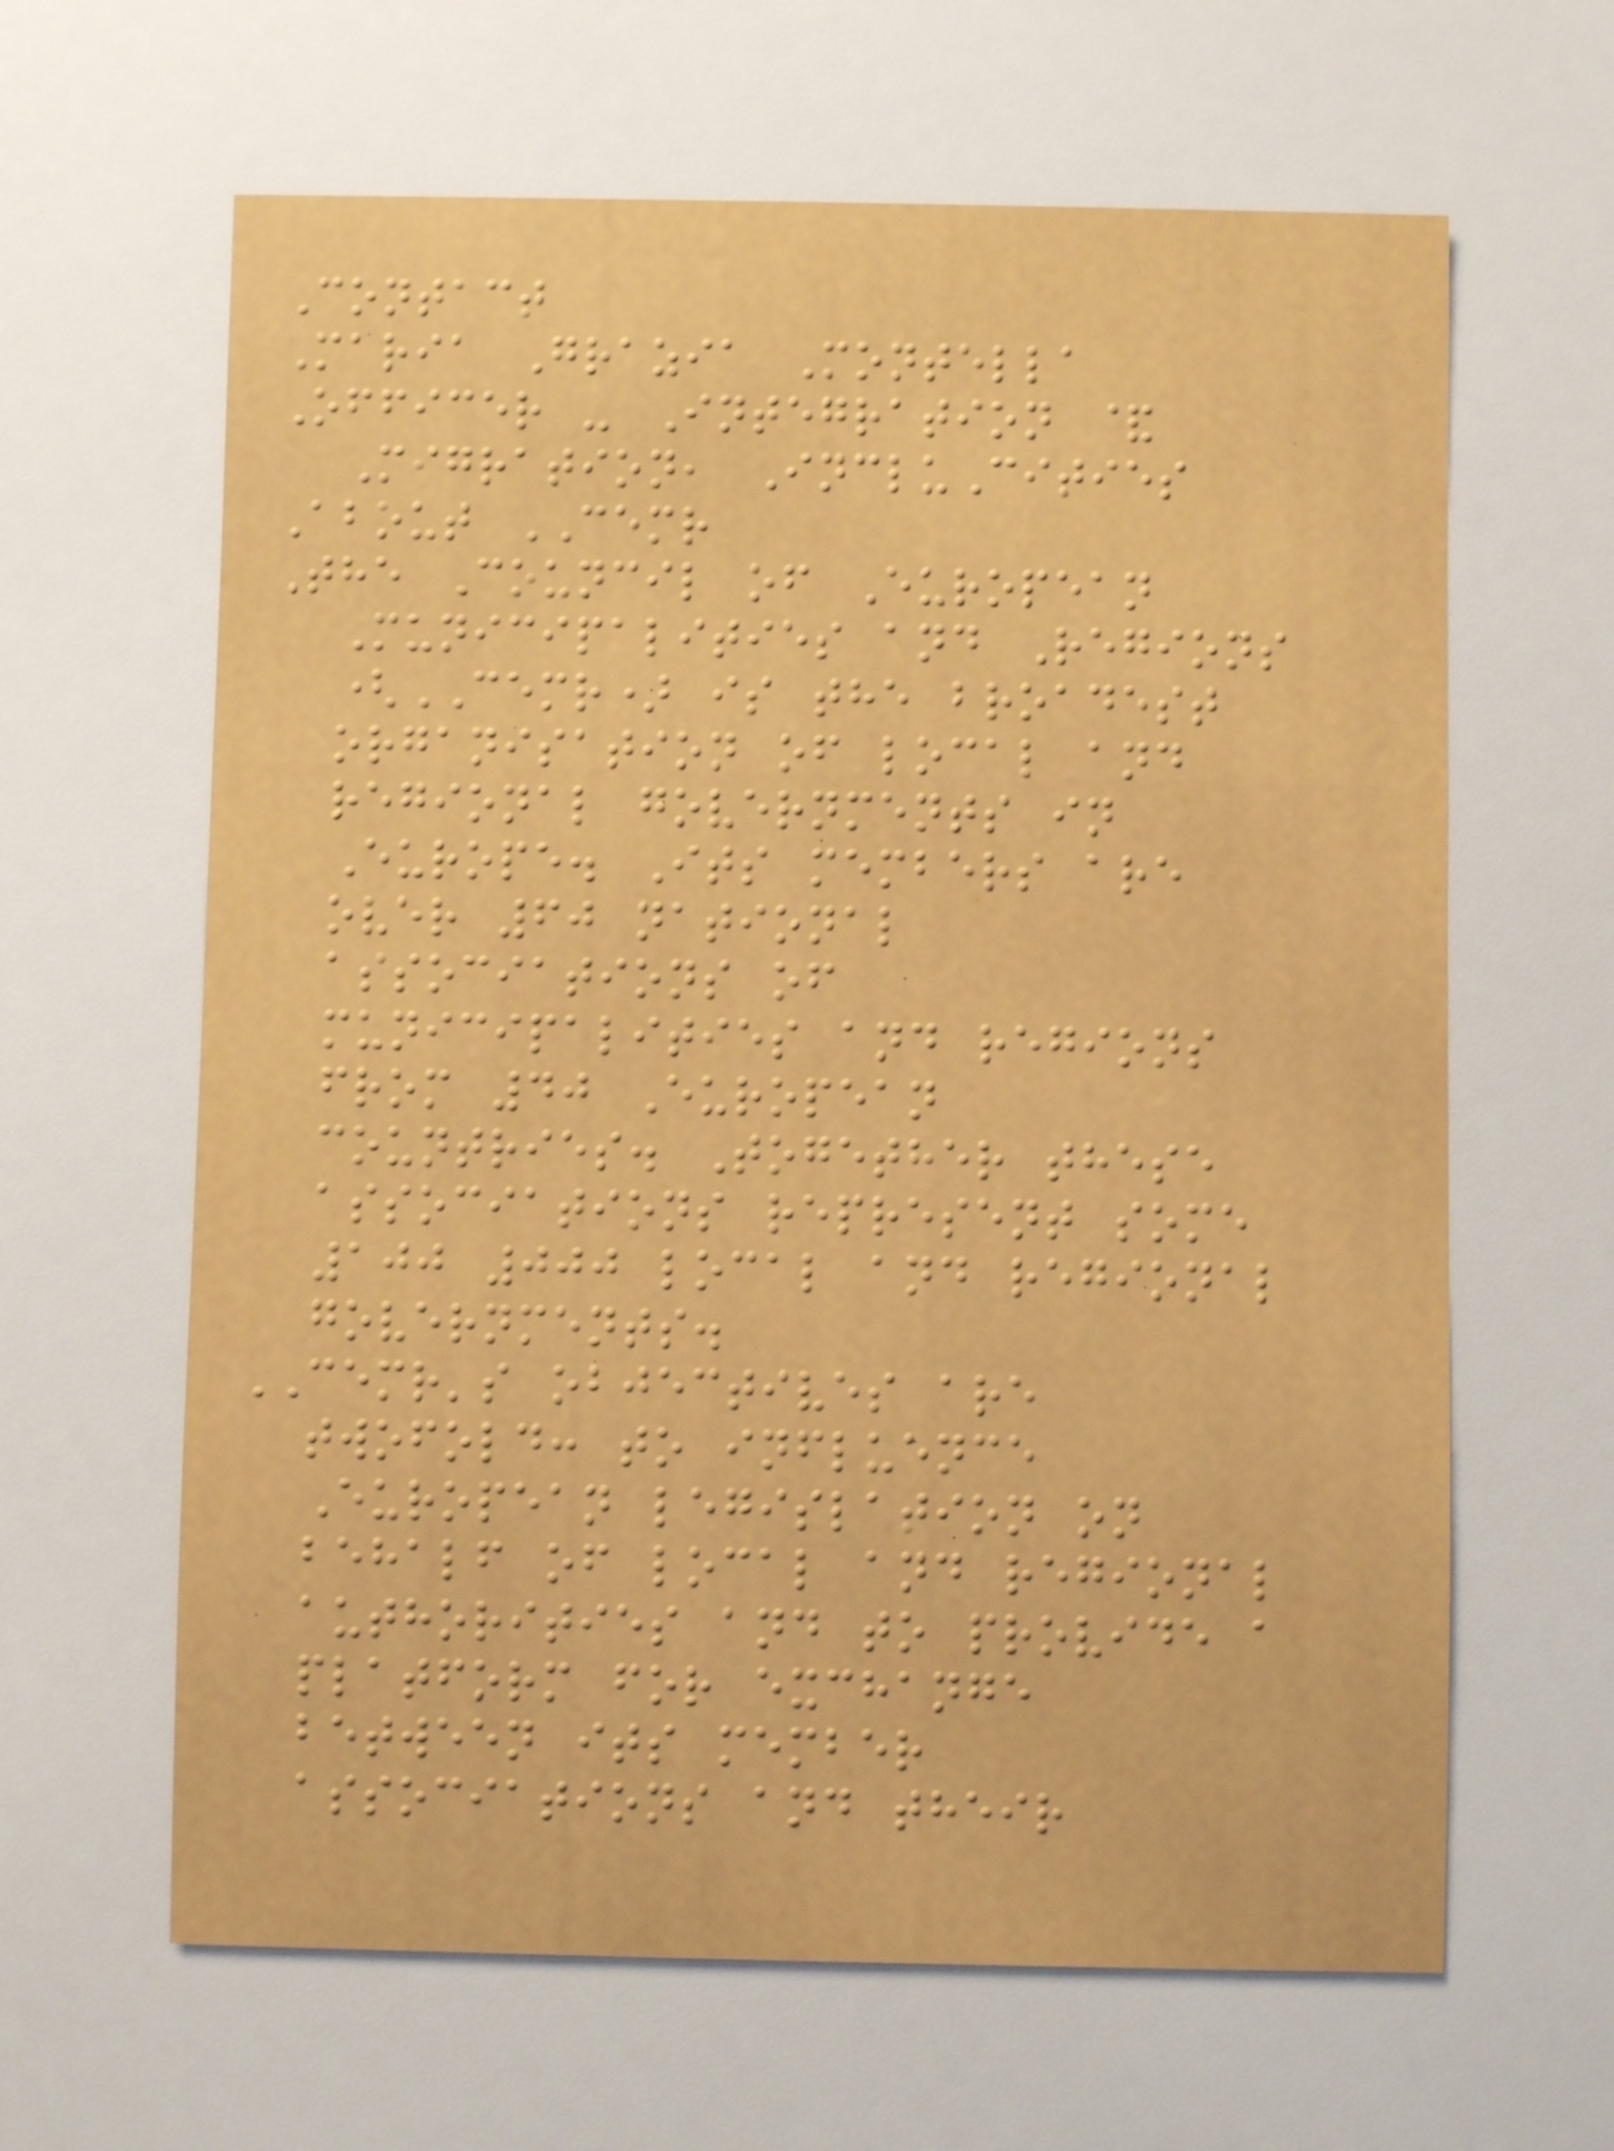Contact
Maria Grazia Montella
Officer - Integration &
Migration, IncluCities
About CEMR
The Council of European
Municipalities and Regions
(CEMR) is the broadest
organisation of local and
regional governments in
Europe. Its members are
over 60 national
associations of
municipalities and regions
from 40 European
countries. Together these
associations represent some
100 000 local and regional
governments.
CEMR's objectives are
twofold: to influence
European legislation on
behalf of local and regional
authorities and to provide a
platform for exchange
between its member
associations and their
